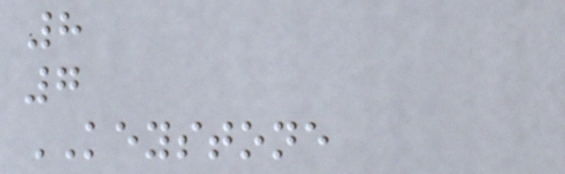8
7
KEYSTONE
